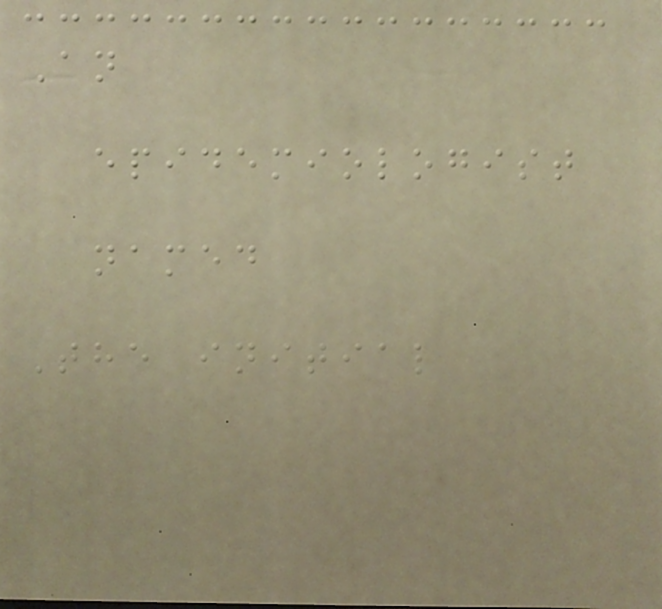An
epidemiologist
named
The initial
